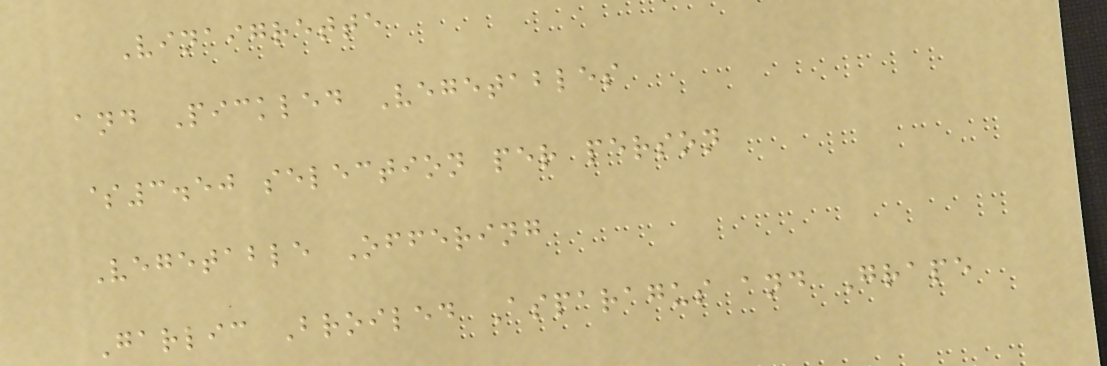Vinaigrette
and Pickled Vegetables
$3.50 selection per person
Vegetable Offering
Garlic Broiled Asparagus and Grape
